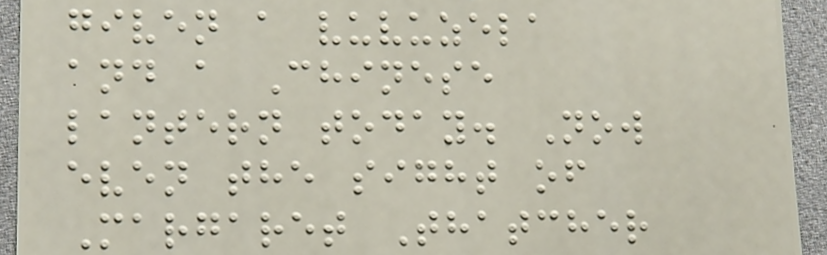given a vuvuzela
and a Chinese
lantern today. Now
even the sight of
Margaret Thatcher
